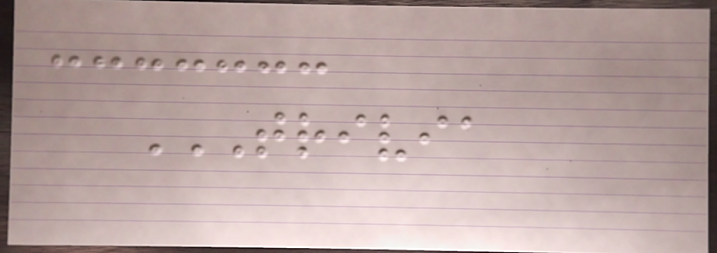TRIVIA
